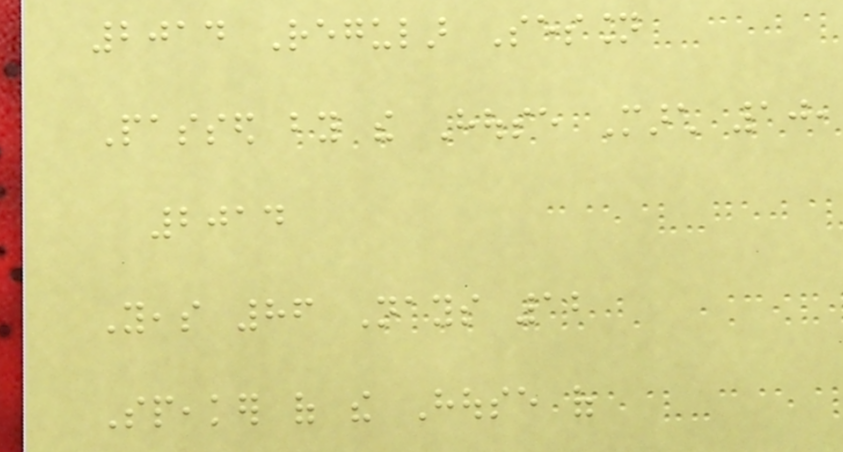2014 Regular Session
Passed by the House March 10,
2014
Yeas 86 Nays 12
Speaker of the House of
